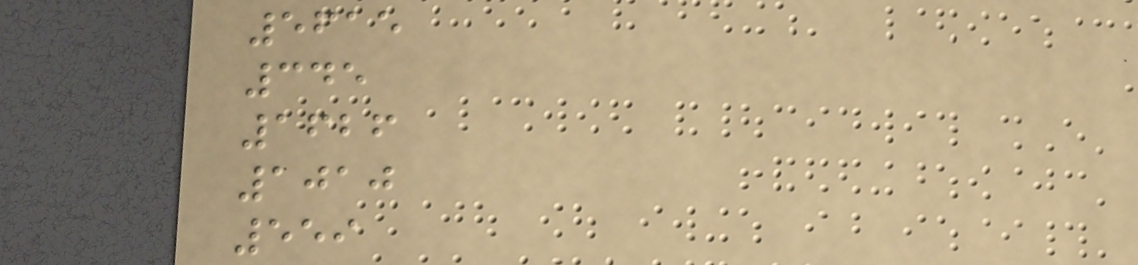5615
345
1626
1010
559
